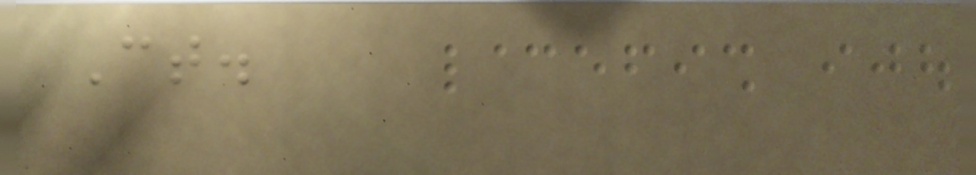Ct.
